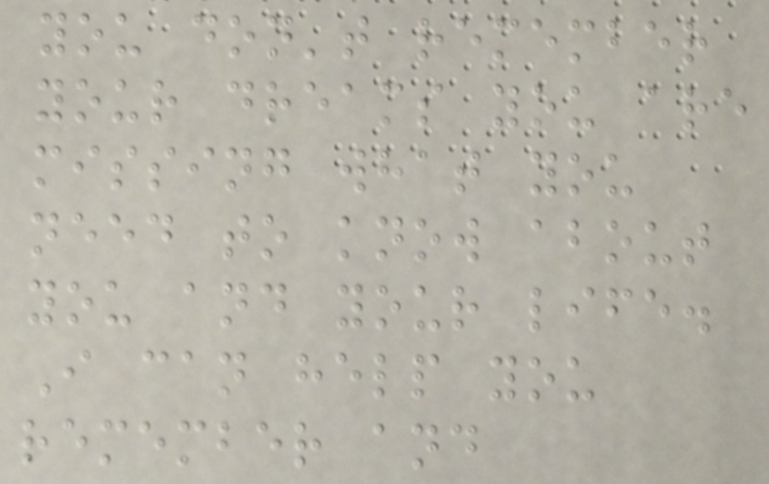you don't remember
your dreams you are
missing what you
need to know about
you and your life.
I can help you
remember and
